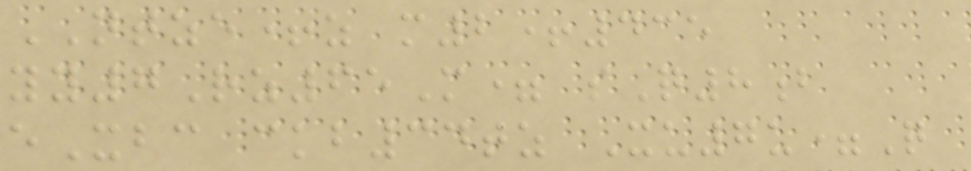NTZE+z m2+435
yy7Rz65M= sQ8b
eXbc ckb34tz Xu7u=Q
